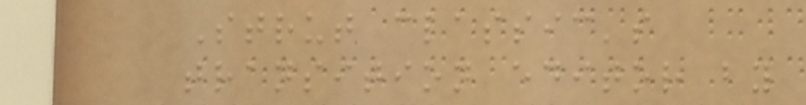Strut classic's
transition editor by
